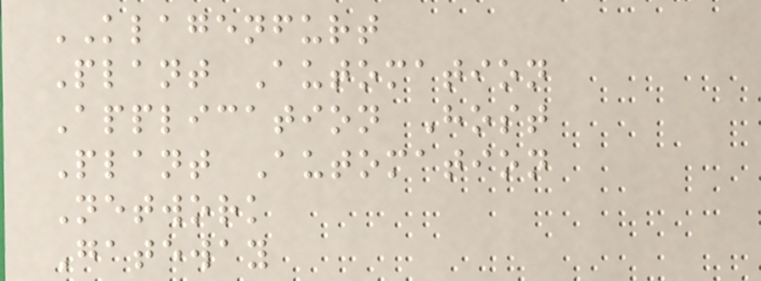KLAGENFURT
Plant Automation
Application Host
Plant Automation
Network
Gateway
